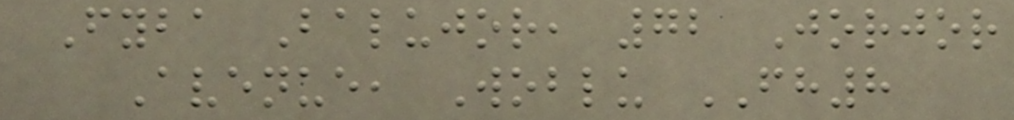Fyba Balujor, 72 Jorjor
Avenue, Woblu FH8
